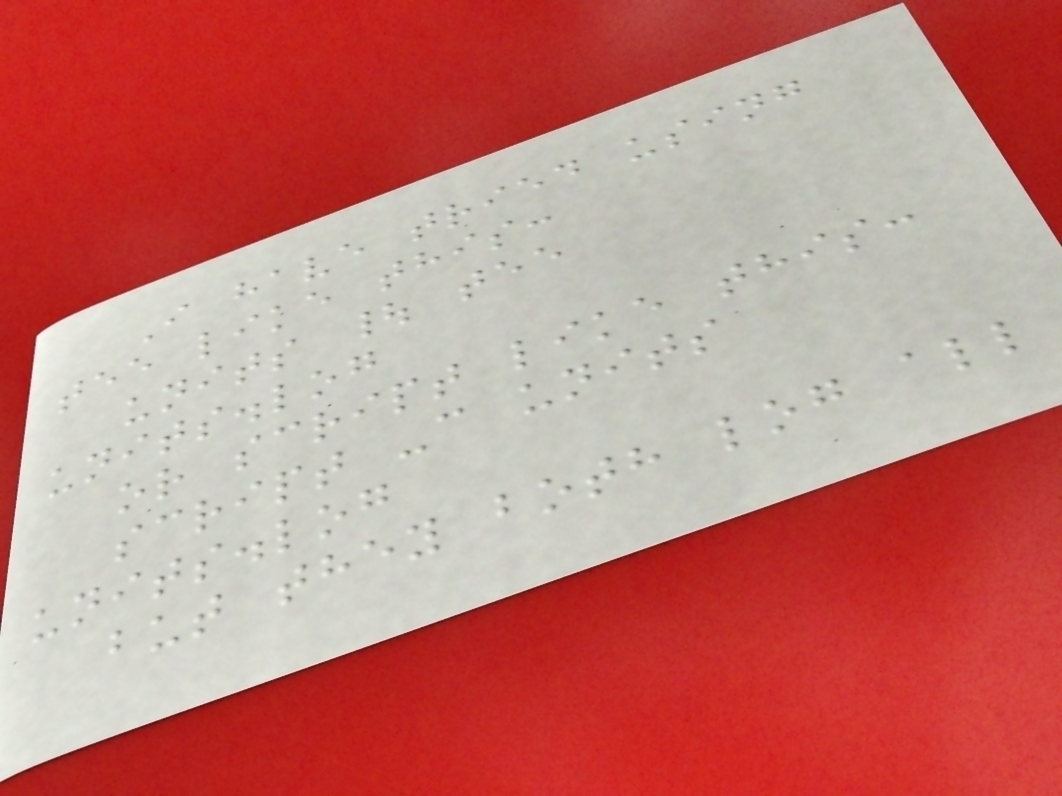I have tried using
tee like this:
units | tee
units.log
or script like this:
script -c units
units.log
but they both log all
